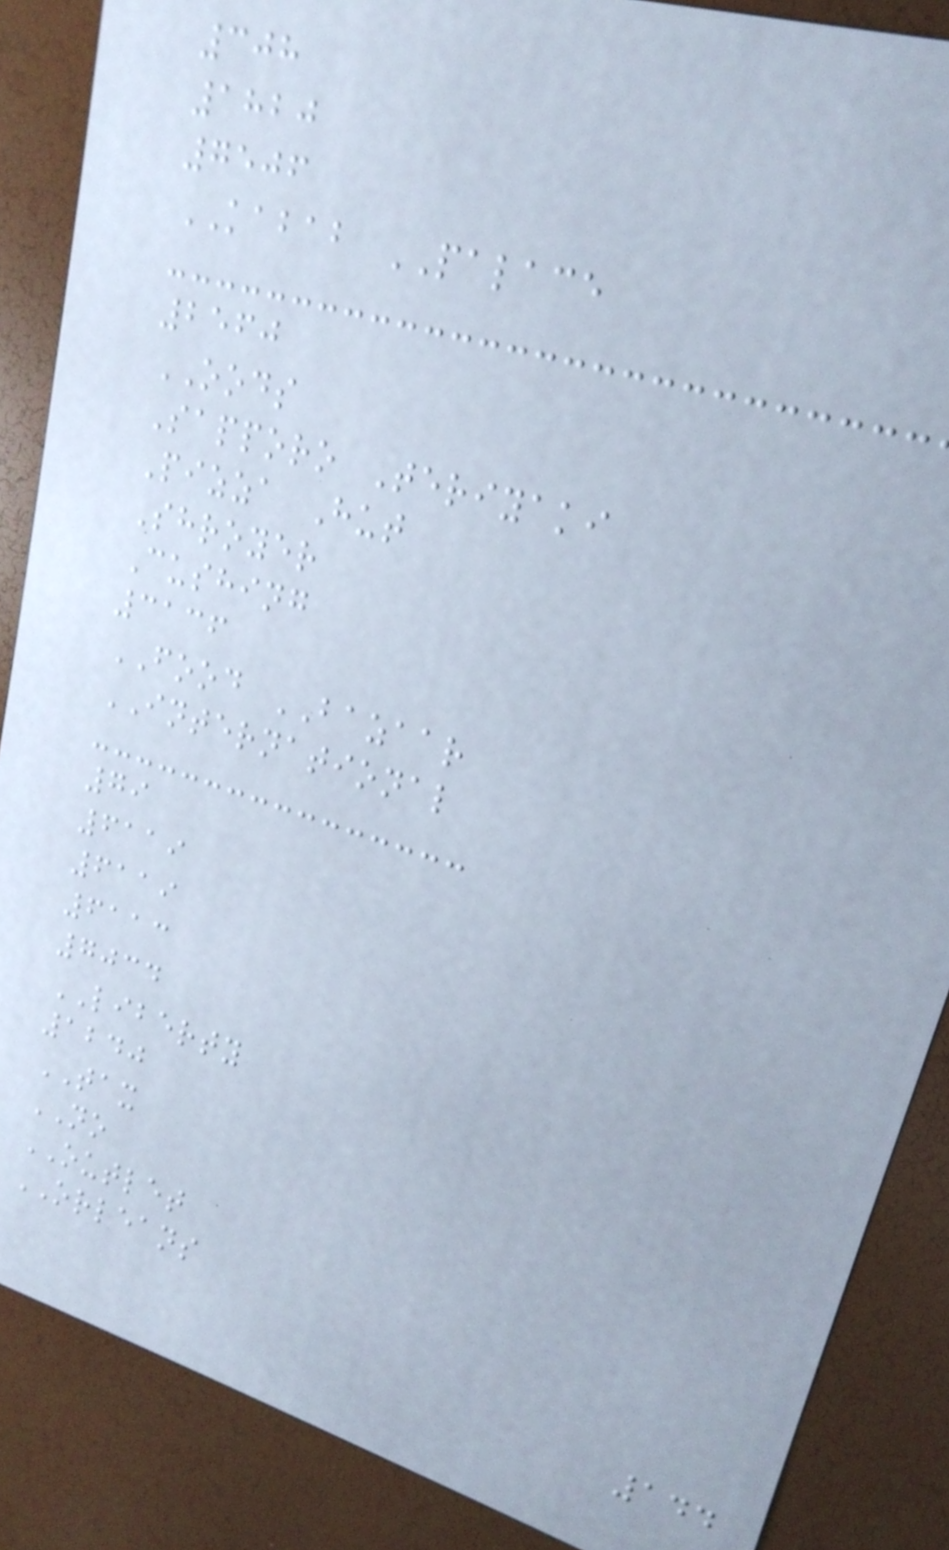308
1820
7506
KABAB PALACE
2560
OODS
Sapporo Teriyaki
Pizza Hut
Shroyer
Cushing
3136
FOOD BAZAAR
INTERNATIONAL
79
6119
6119
6113
7034
LIBERTY
1240
TAX
NO
OUTLET
ORLEANS
144
